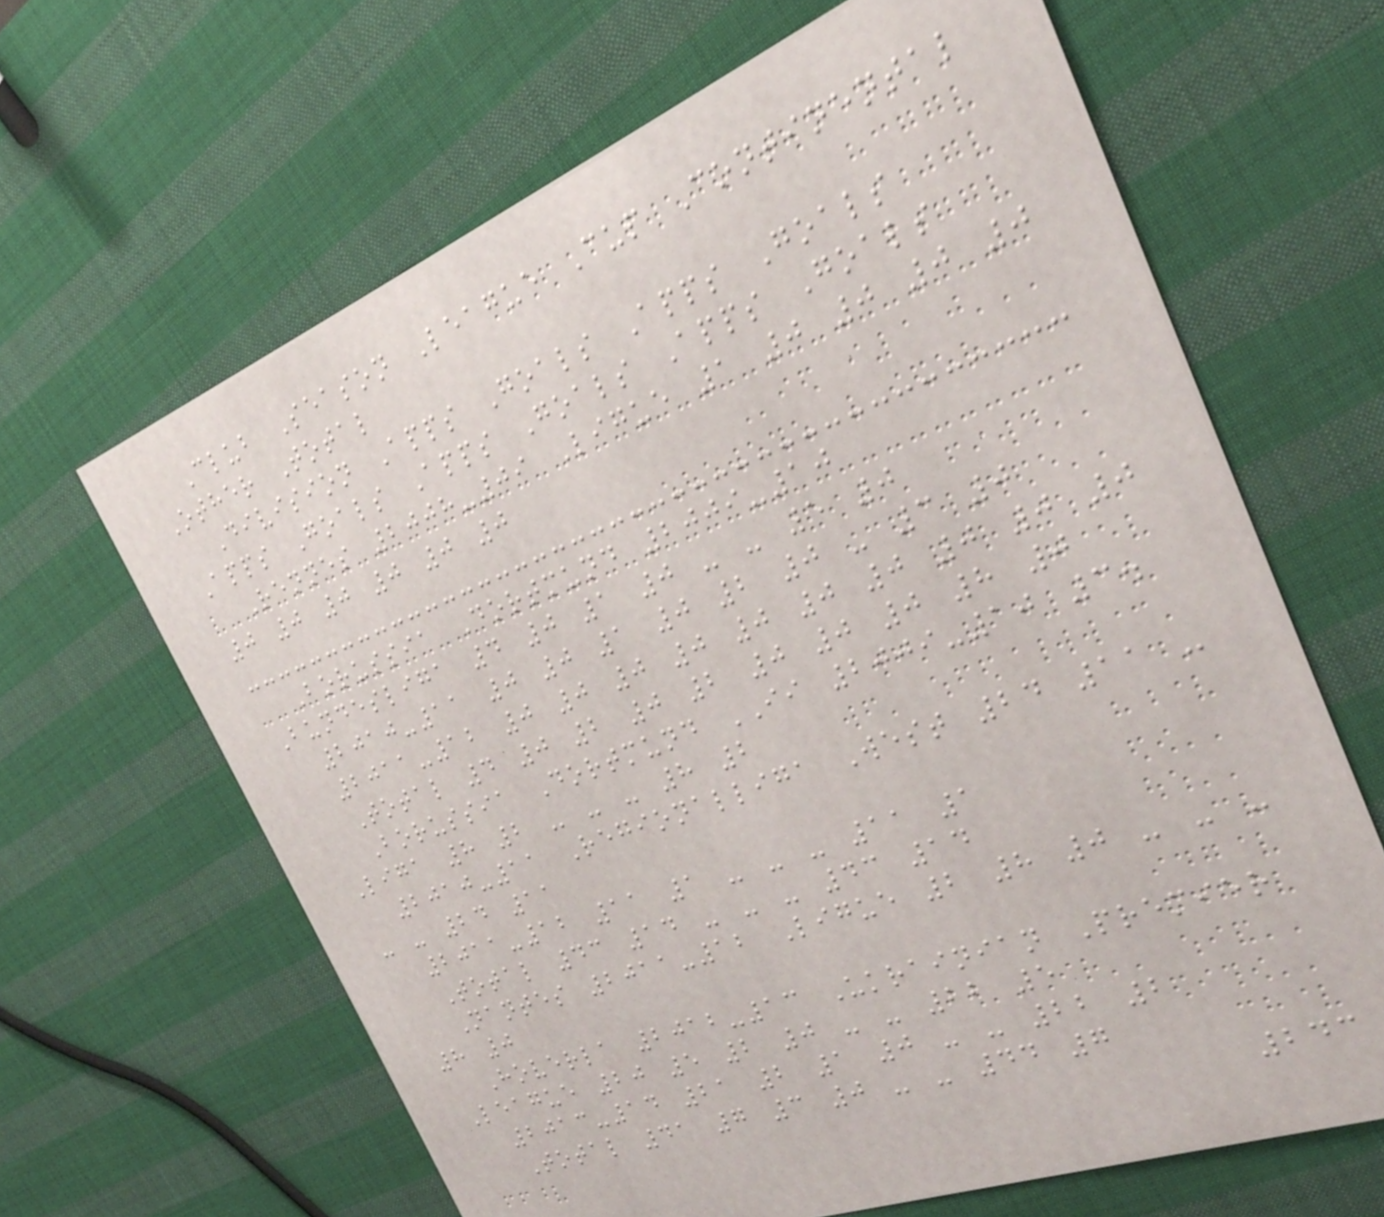Club Season League Cup Continental
Other Total
Division Apps Goals Apps Goals
Apps Goals Apps Goals Apps Goals
Rennes 2008-09 Ligue 1 0 0 0 0
0 0 0 0 0 0
Borussia Dortmund 2009-10
Bundesliga 4 0 1 0 - - 5 0
2010-11 0 0 1 0 2 0 - 3 0
2011-12 0 0 0 0 0 0 0 0 0 0
Total 4 0 2 0 2 0 0 0 8 0
Borussia Dortmund II 2009-10 3.
Liga 8 2 - - - 8 2
2010-11 Regionalliga West 24 11 -
- - 24 11
2011-12 11 1 - - - 11 1
Total 43 14 - - - 43 14
Nantes 2011-12 Ligue 2 8 0 - - -
8 0
Hoverla 2012-13 Ukrainian Premier
League 20 5 2 0 - - 22 5
2013-14 21 2 1 0 - - 22 2
Total 41 7 3 0 - - 44 7
243
